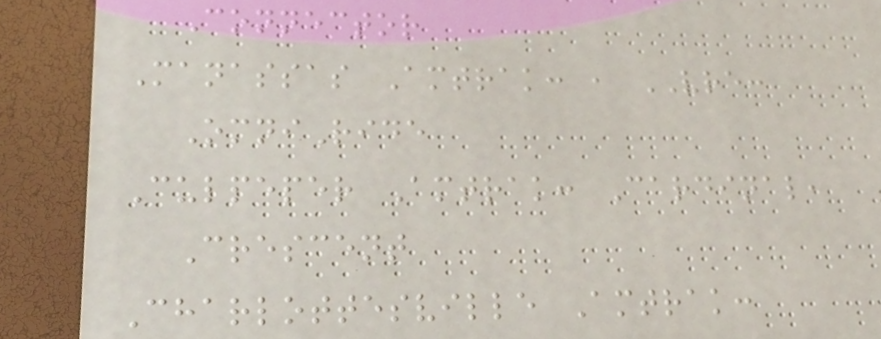Connector
Manassas Amtrak: , VRE:
OmniRide
Culpeper Amtrak: Cardinal,
Crescent
Charlottesville Amtrak:
